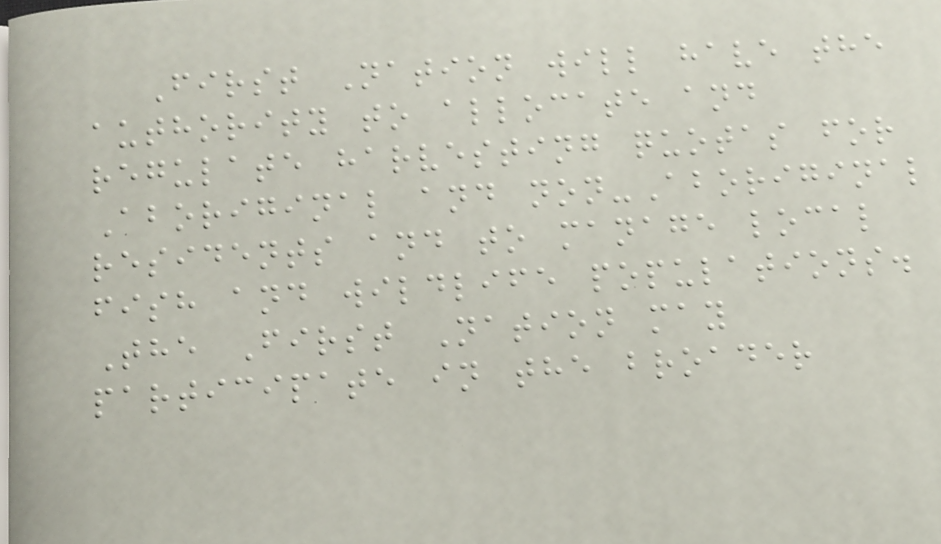First Nation will have the
authority to allocate and
regulate harvesting quotas for
Aboriginal and non-Aboriginal
residents and to manage local
fish and wildlife populations.
The First Nation may
participate in the broader
